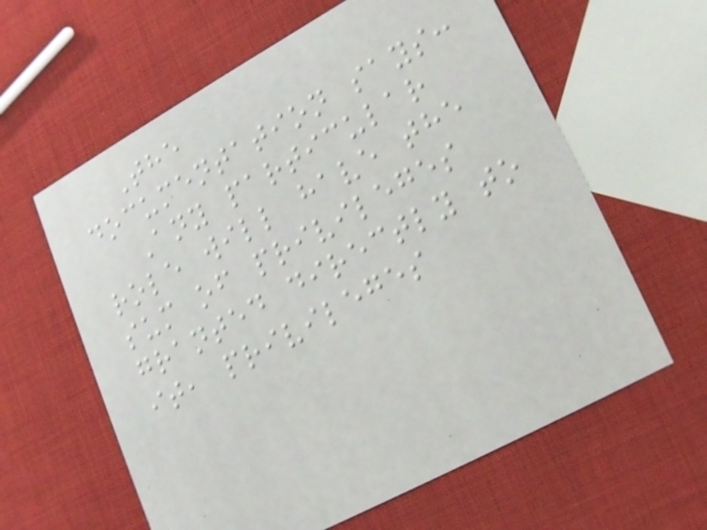The
documentation says:
Any particular
role will have the
sum of privileges
granted directly to
it, privileges
